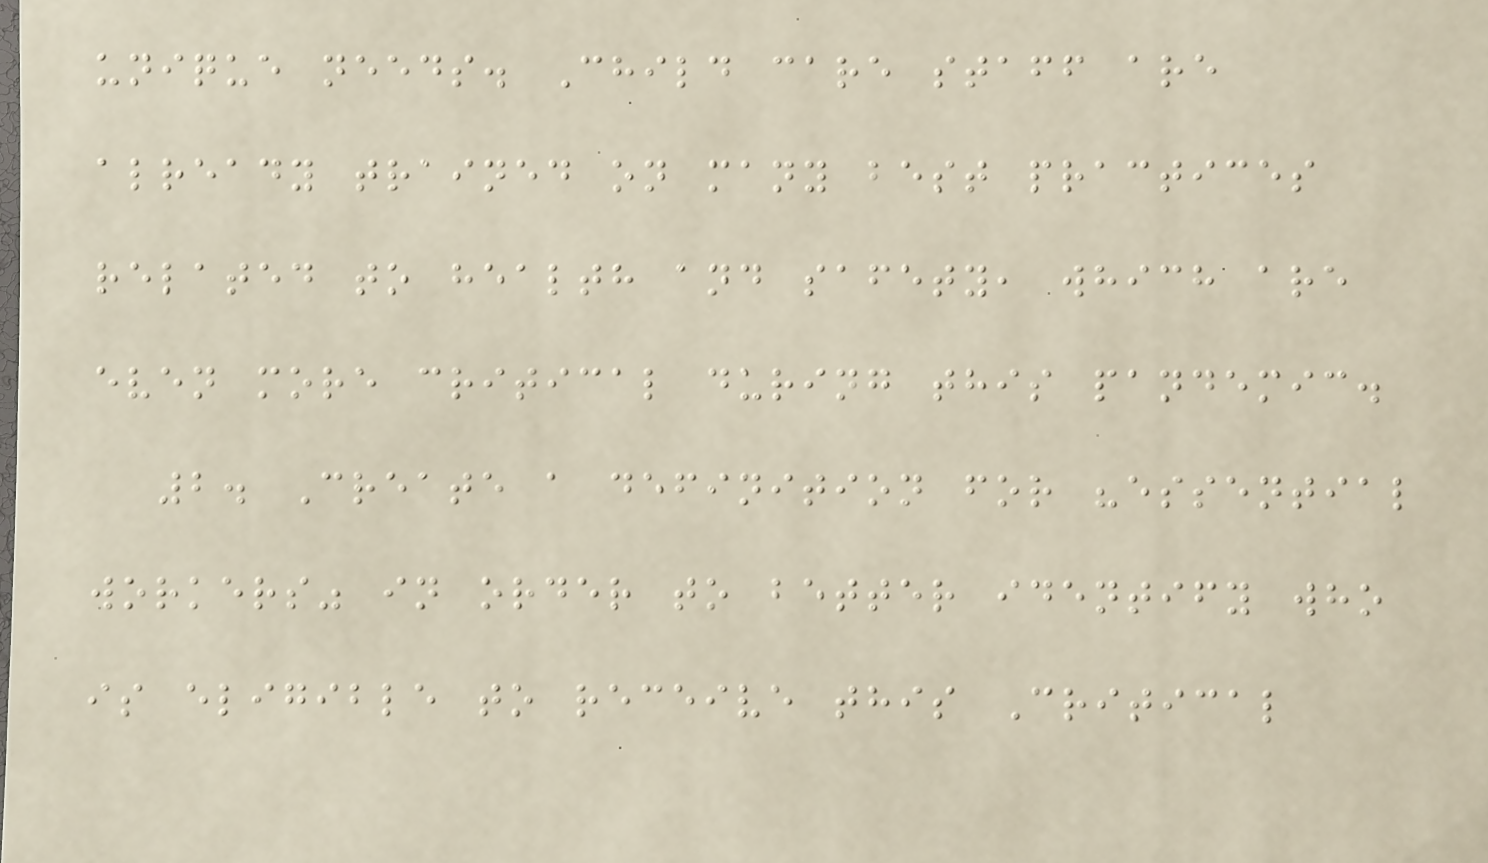unique needs. Child care staff are
already trained on many best practices
related to health and safety, which are
even more critical during this pandemic.
2. Create a definition for "essential
workers" in order to better identify who
is eligible to receive this Critical
